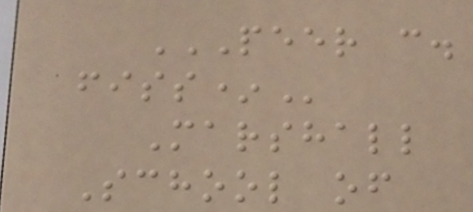PEER C.
FISS*
Marshall
School of
